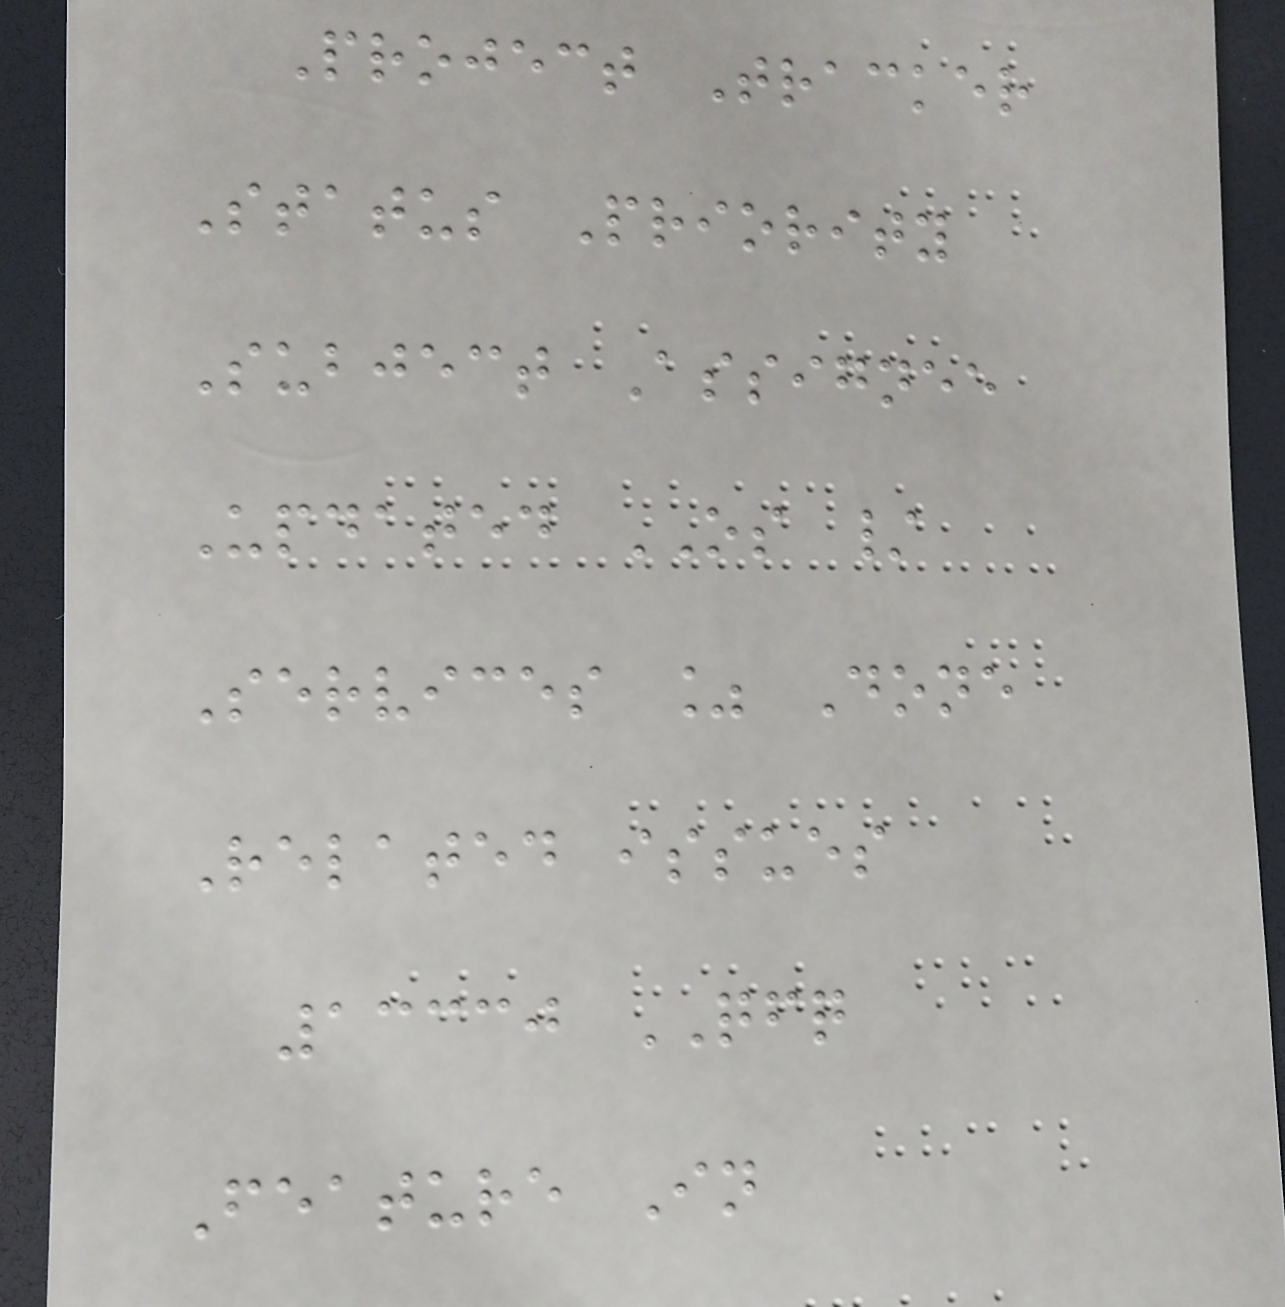Project Tracker
Status Priority
Subject Assignee
Updated OS /
Services % Done
Related issues
13330 QFQ
Feature In
